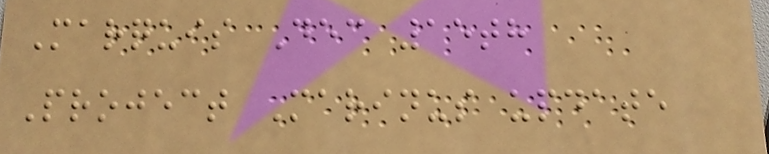Marquis Dec 15th
Project Marinus update
